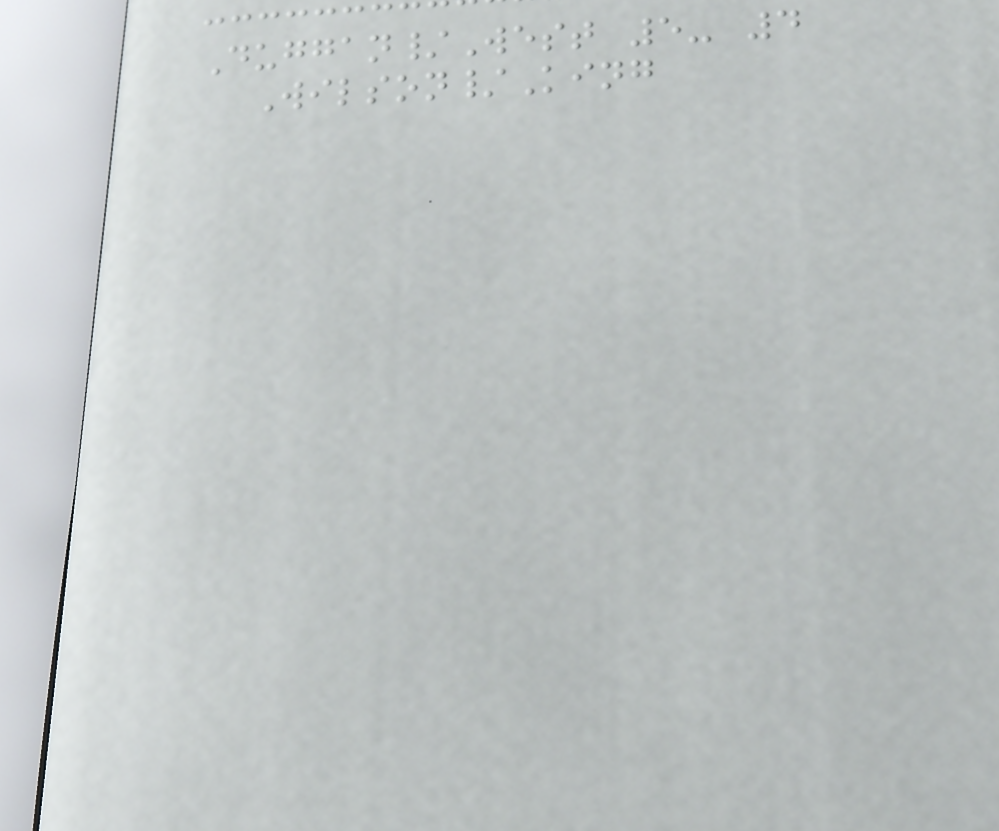Duggan/West 5- 4
Wilson/King
